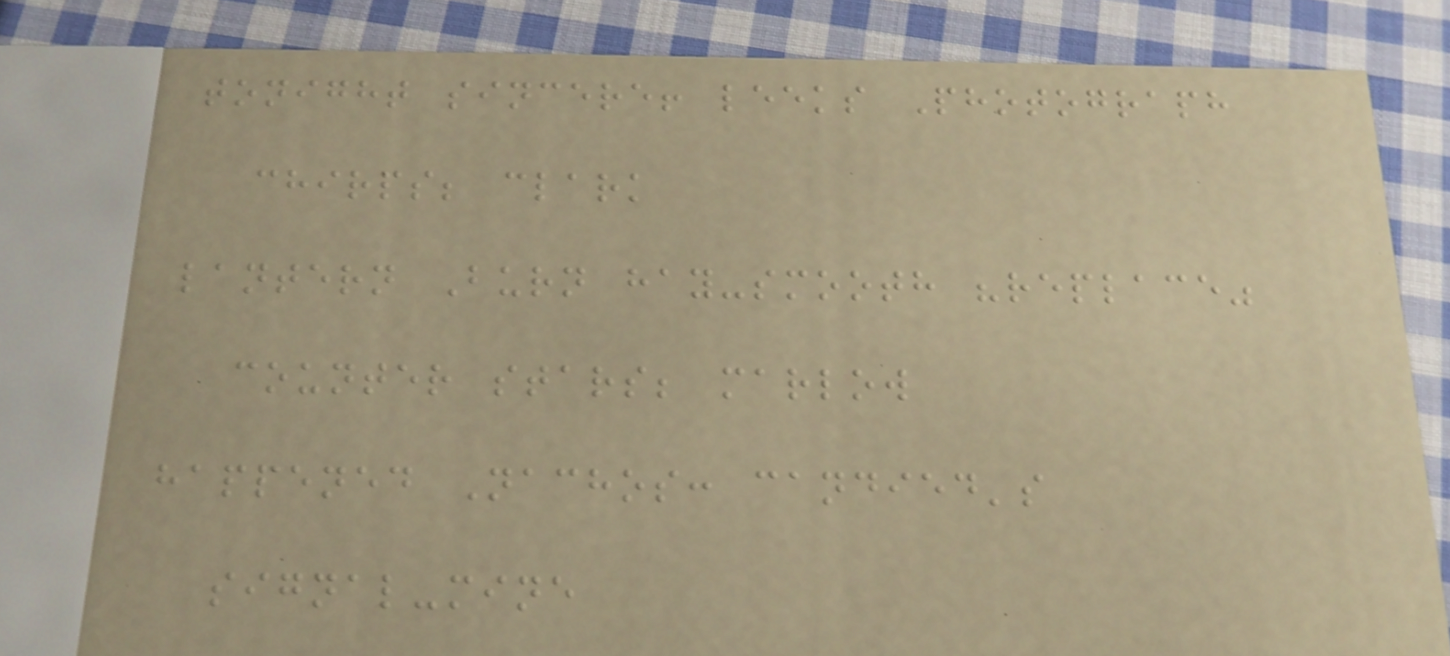tonight sincere! leeks Photograph
chirps; clark
lantern Burn hay-smooth "replace"
counter stars; marlow
happened Nachos: candied's
signal-mine
